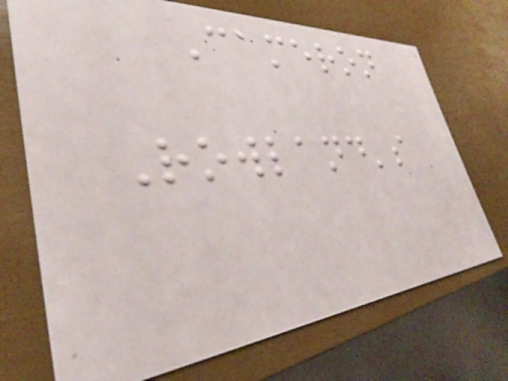Cameron
Rowland's
